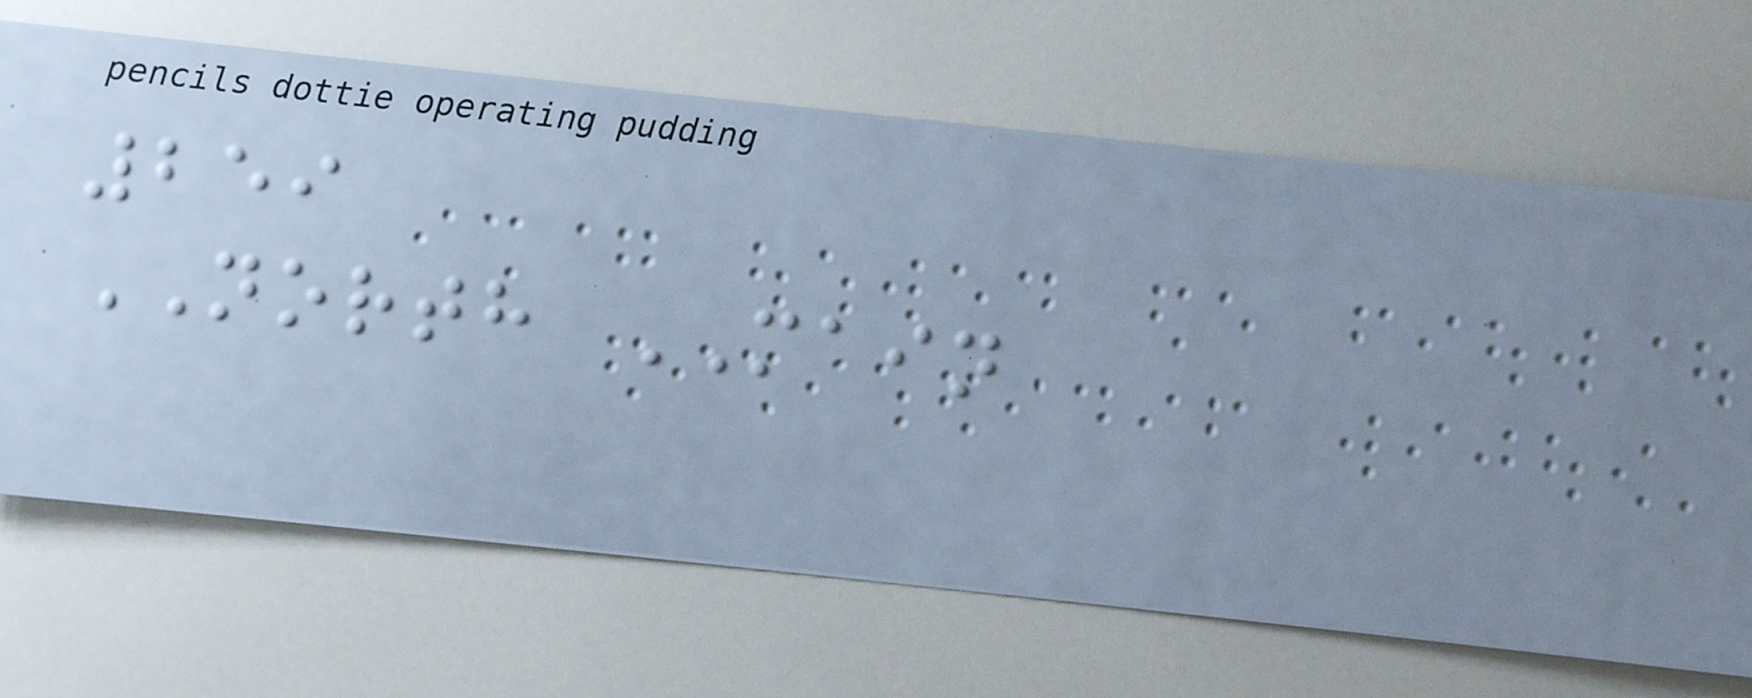259
NORTH MAIN
